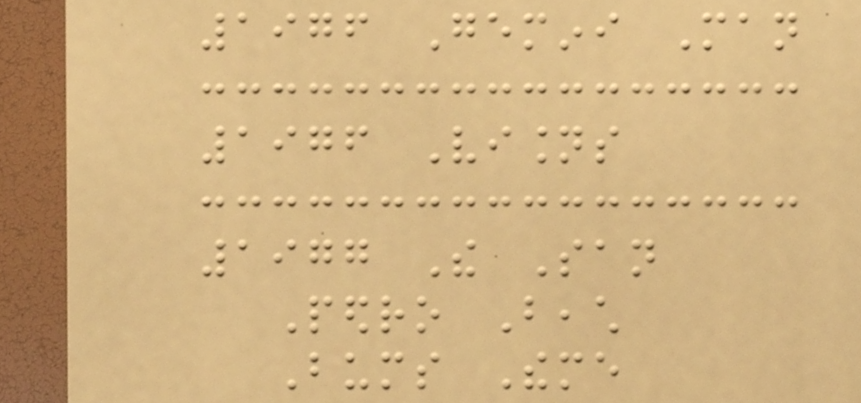1976 Gemini Man
1976 Visions
1977 The San
Pedro Beach
Bums Theme
